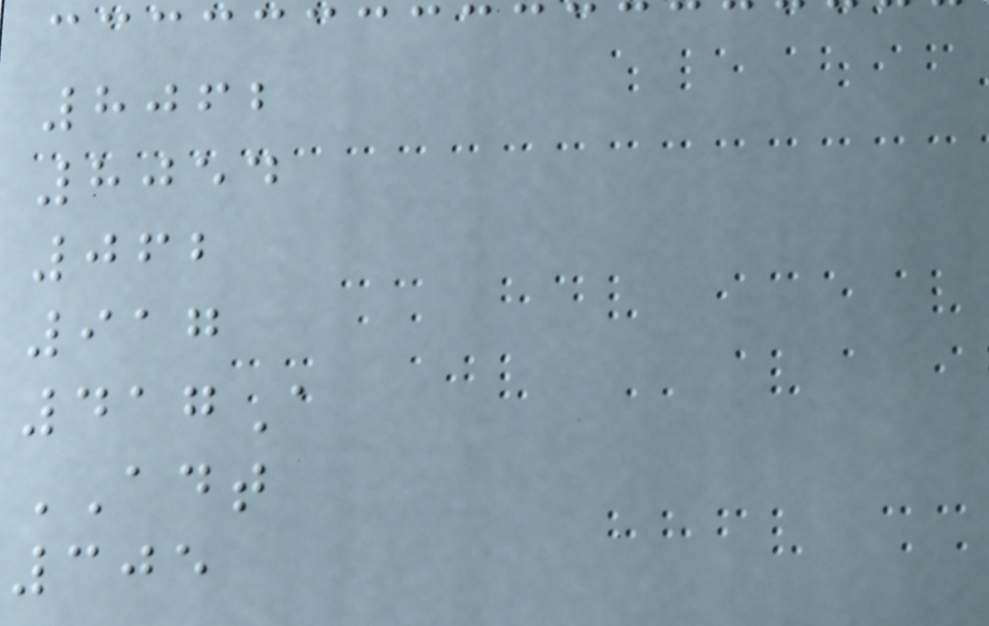8062
8054
062
917
417A
ADT
305
